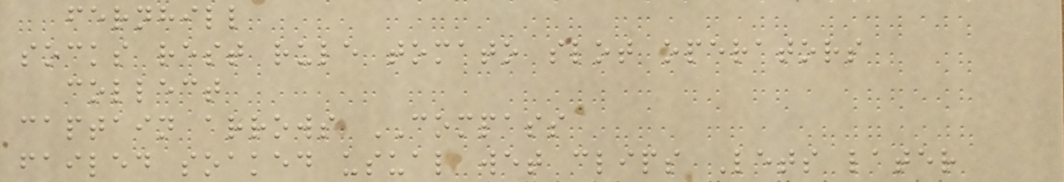fernhill
socks rest rule tomato slot operators
collect
captain arrows COMPASS
failed soaked usual wet clips Lets later
